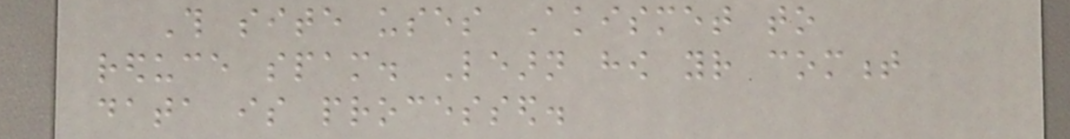This site uses Akismet to
reduce spam. Learn how your comment
data is processed.
